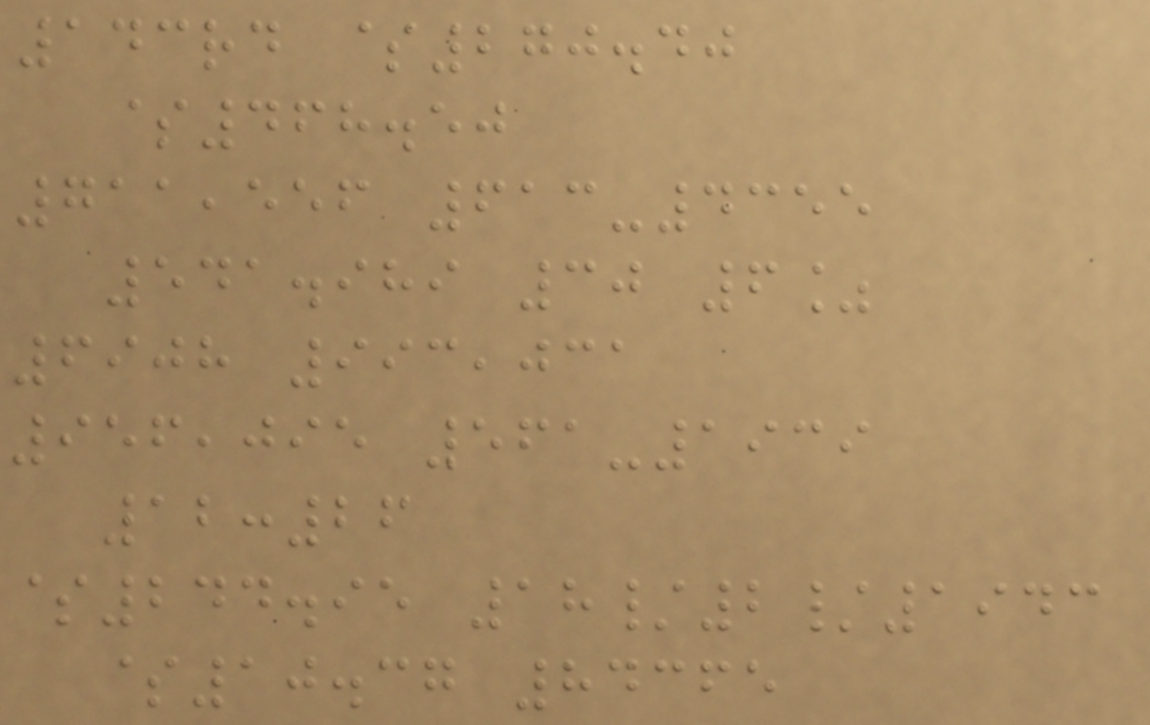143rd $270.40
$468.50
711,556 613-4355
541.989 30 6%
6908 993,031
956,095 561-1939
12:26
$244.95 18/2/1943
$10.37 84365
